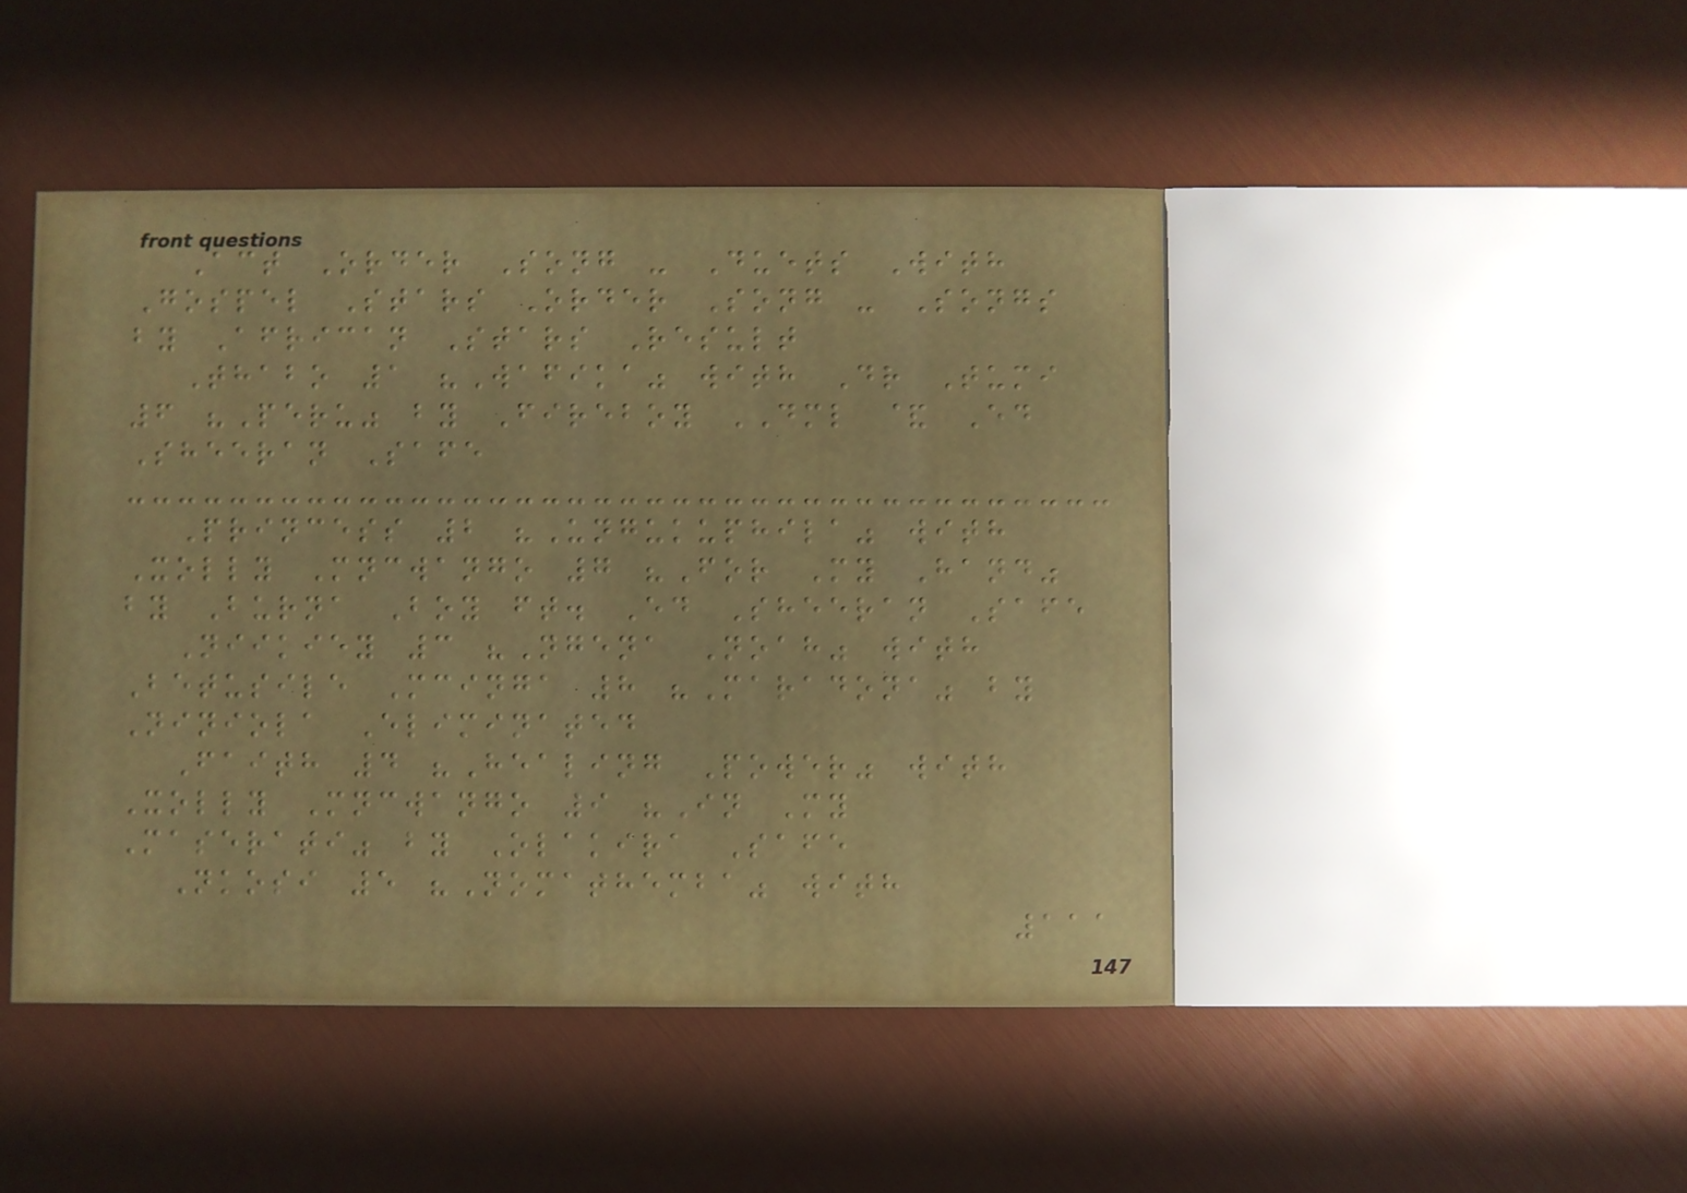Act Order Song - Duets With
Gospel Stars Order Song - Songs
by African Stars Result
Thabo 1 "Wafika" with Dr Tumi
6 "Peru" by Fireboy DML & Ed
Sheeran Safe
Princess 2 "Ungukuphila" with
Xolly Mncwango 7 "For My Hand"
by Burna Boy ft. Ed Sheeran Safe
Niikiey 3 "Ngena Noah" with
Betusile Mcinga 8 "Maradona" by
Niniola Eliminated
Faith 4 "Healing Power" with
Xolly Mncwango 9 "In My
Maserati" by Olakira Safe
Nkosi 5 "Nomathemba" with
111
